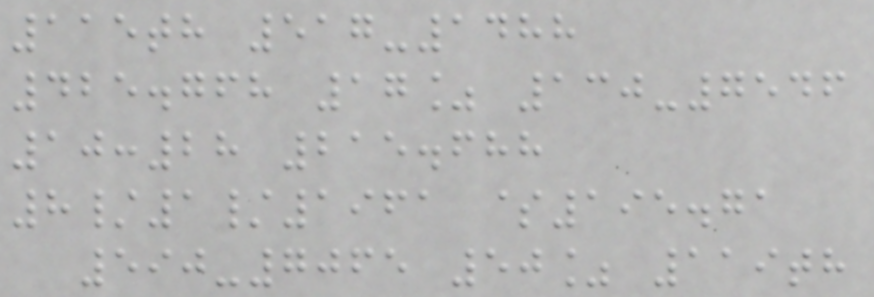115th 517-1488
425.768 17% 130-7546
10:28 215.688
8/1/1961 $195.71
590-7065 50% 119th
